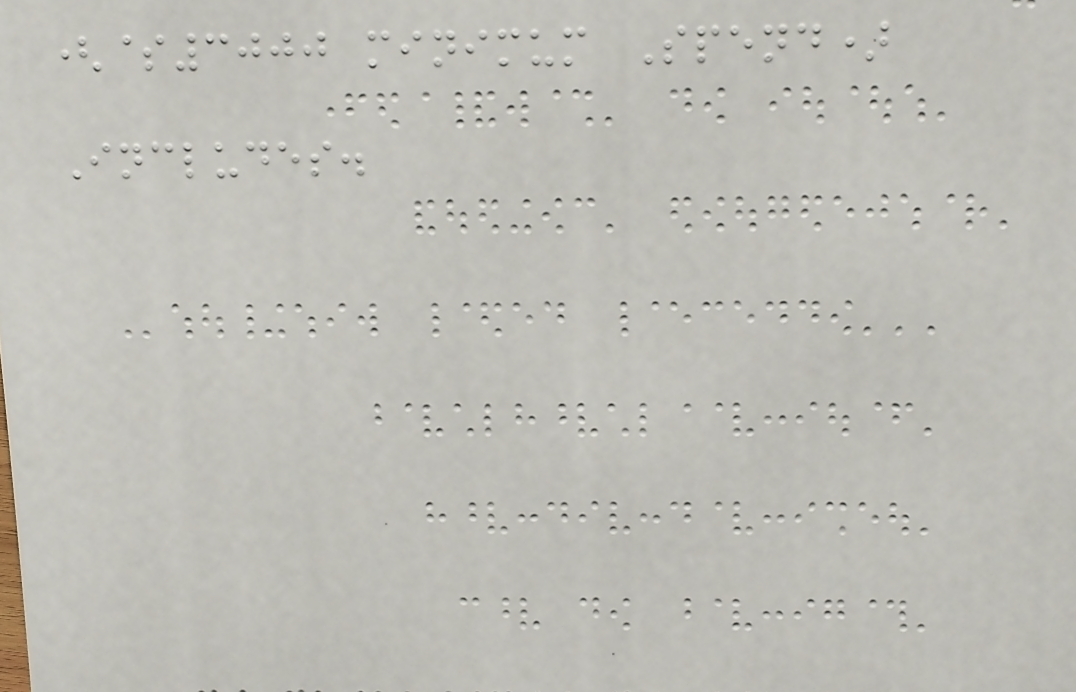($3000 minimum Spend)
Includes.
